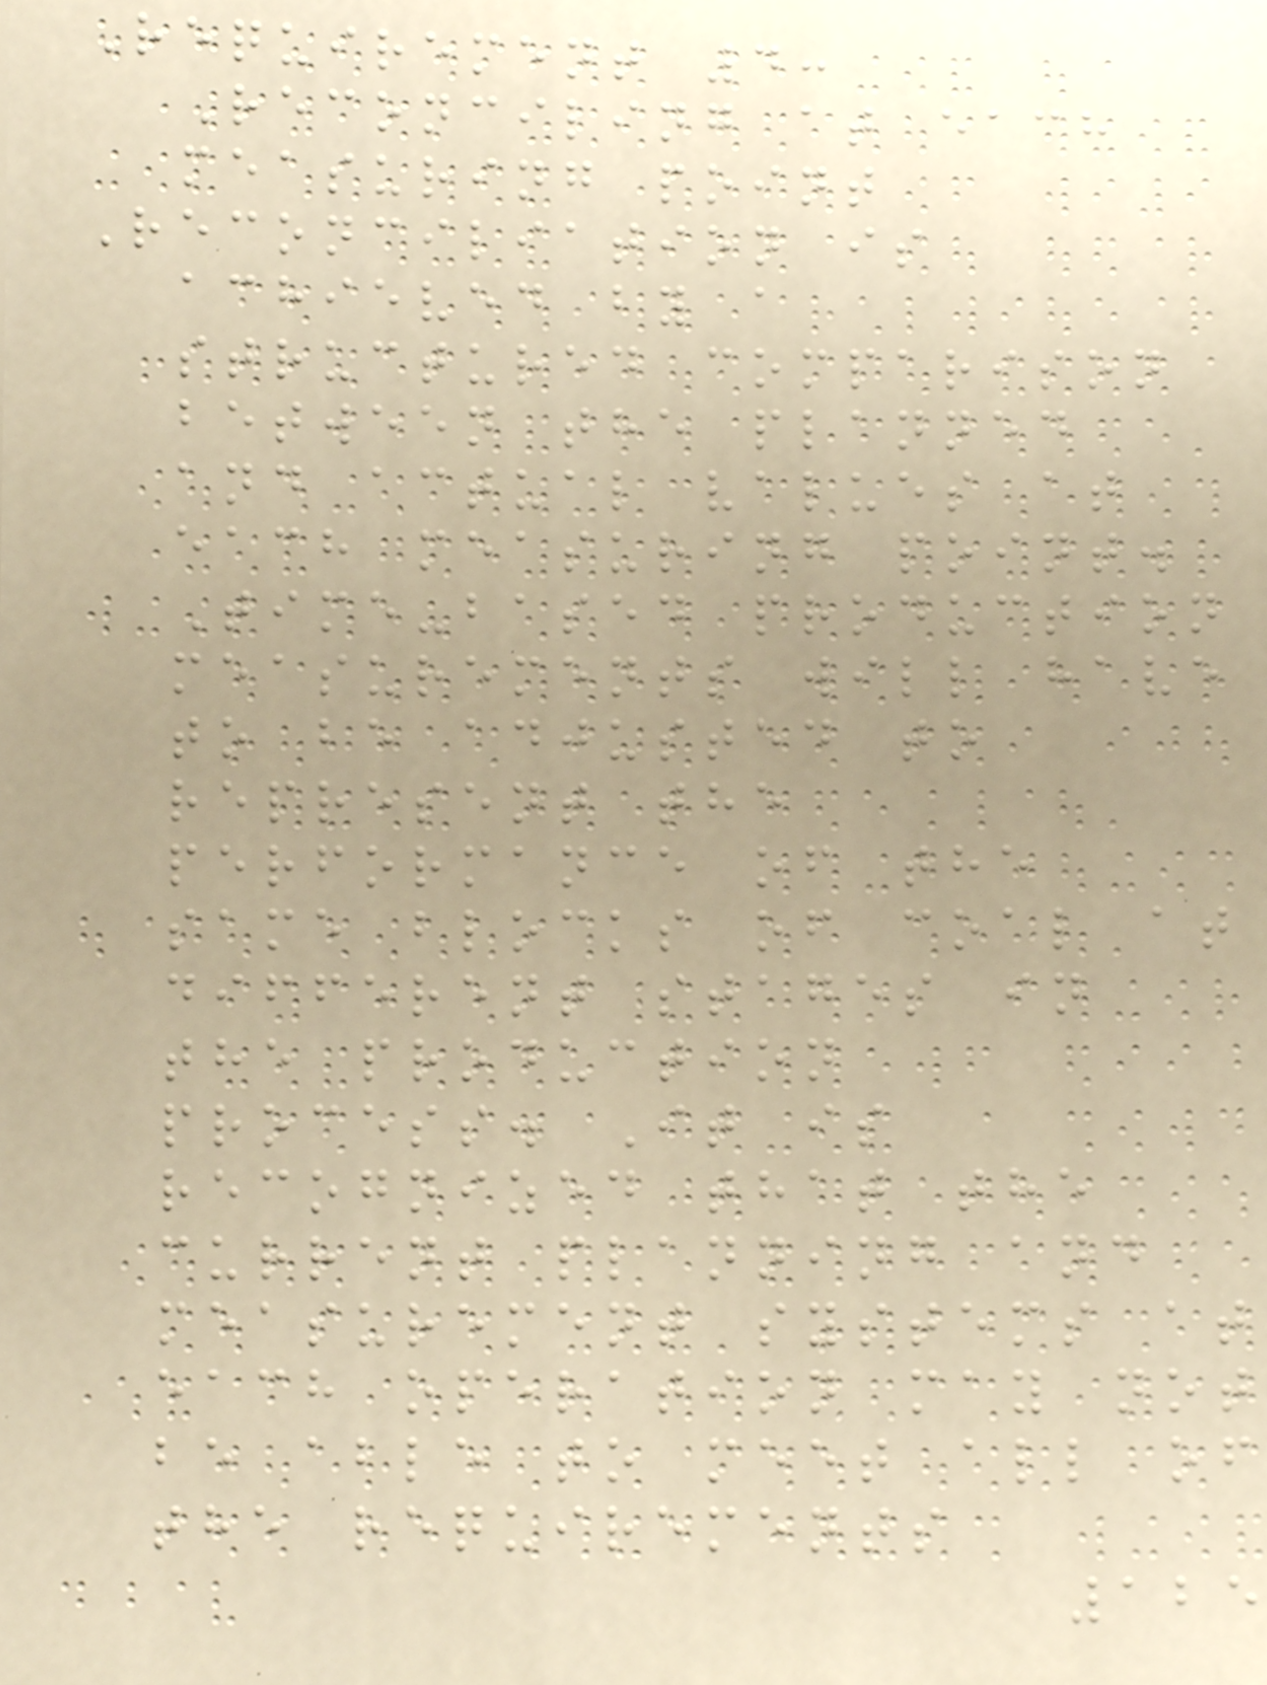Requirement 4:
Reconciling at each
measuring point
Reconciliation is
achieved by a
structured comparison
between the planned
and actual values at
each measuring point.
Time-based production
measurements will have
to be adjusted to
represent the
performance of the
same blocks of coal at
different stages in
the production
process. It is
recognized that the
current planning and
measurement systems at
each operation may not
be able to meet all of
the requirements
125
